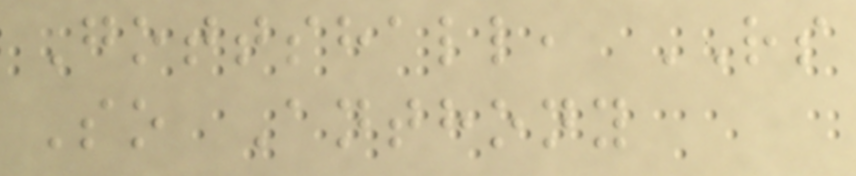Gottshall, RS
So Anthony
